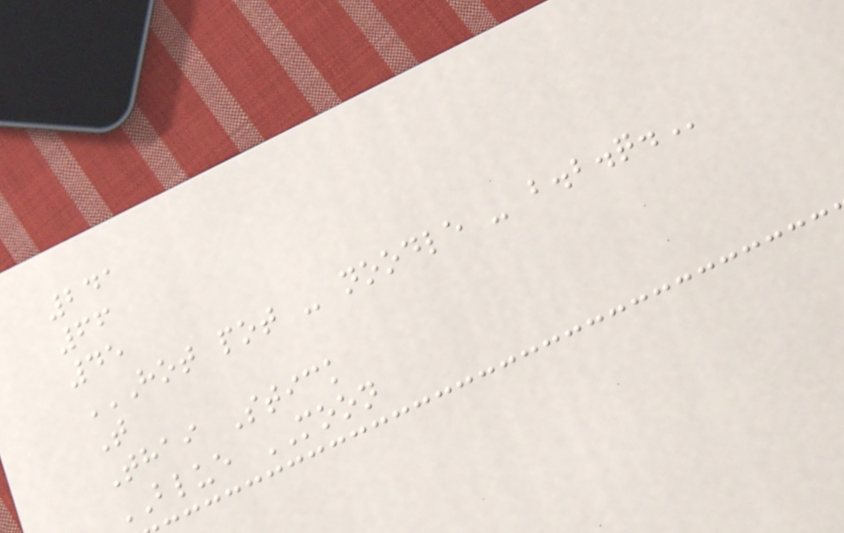241
66
45
HOT POT - NOODLE - B.B.Q.
T
Thai Stick
BLUE MOON
